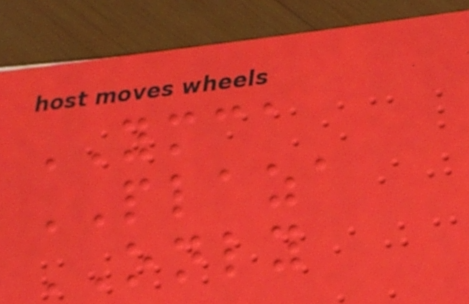YMCA
PLAZA
ONLY
